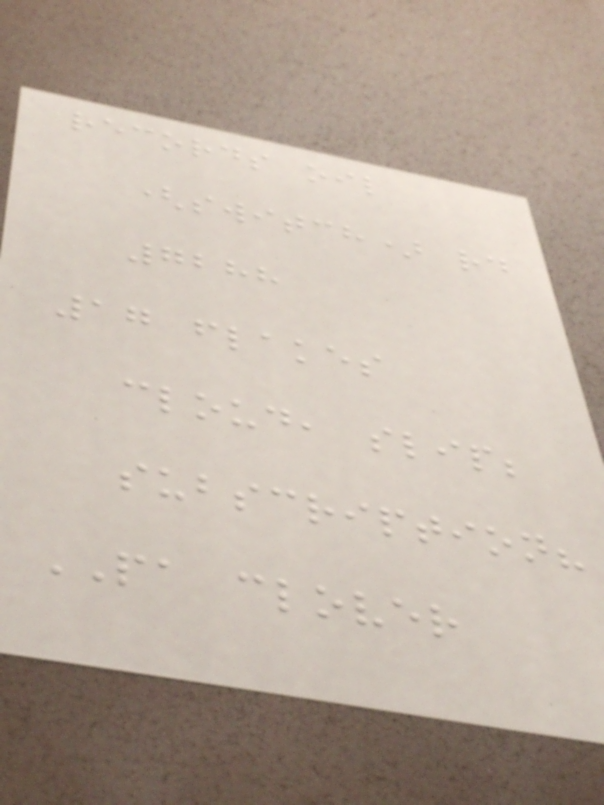records oil
(switch) rd
7288
17 flakes
cloud, slip;
subscription?
PA clover
